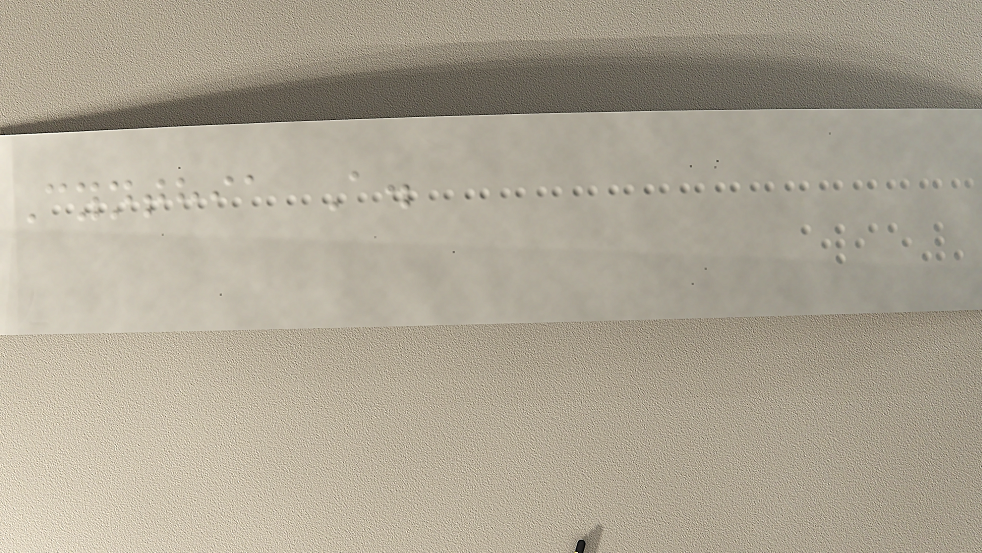Cynthia A.
